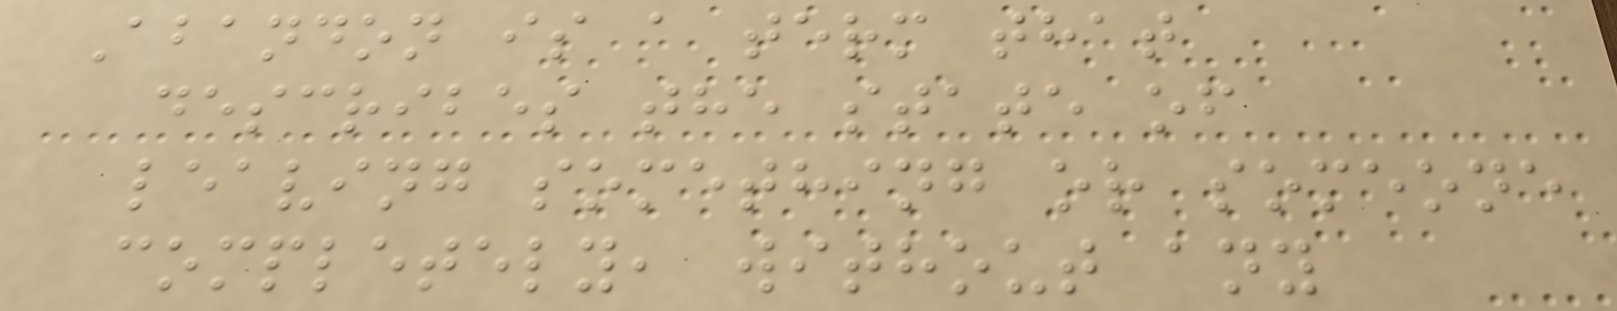Abandon is a term that
describes the state of
leaving something or someone
completely, without any
